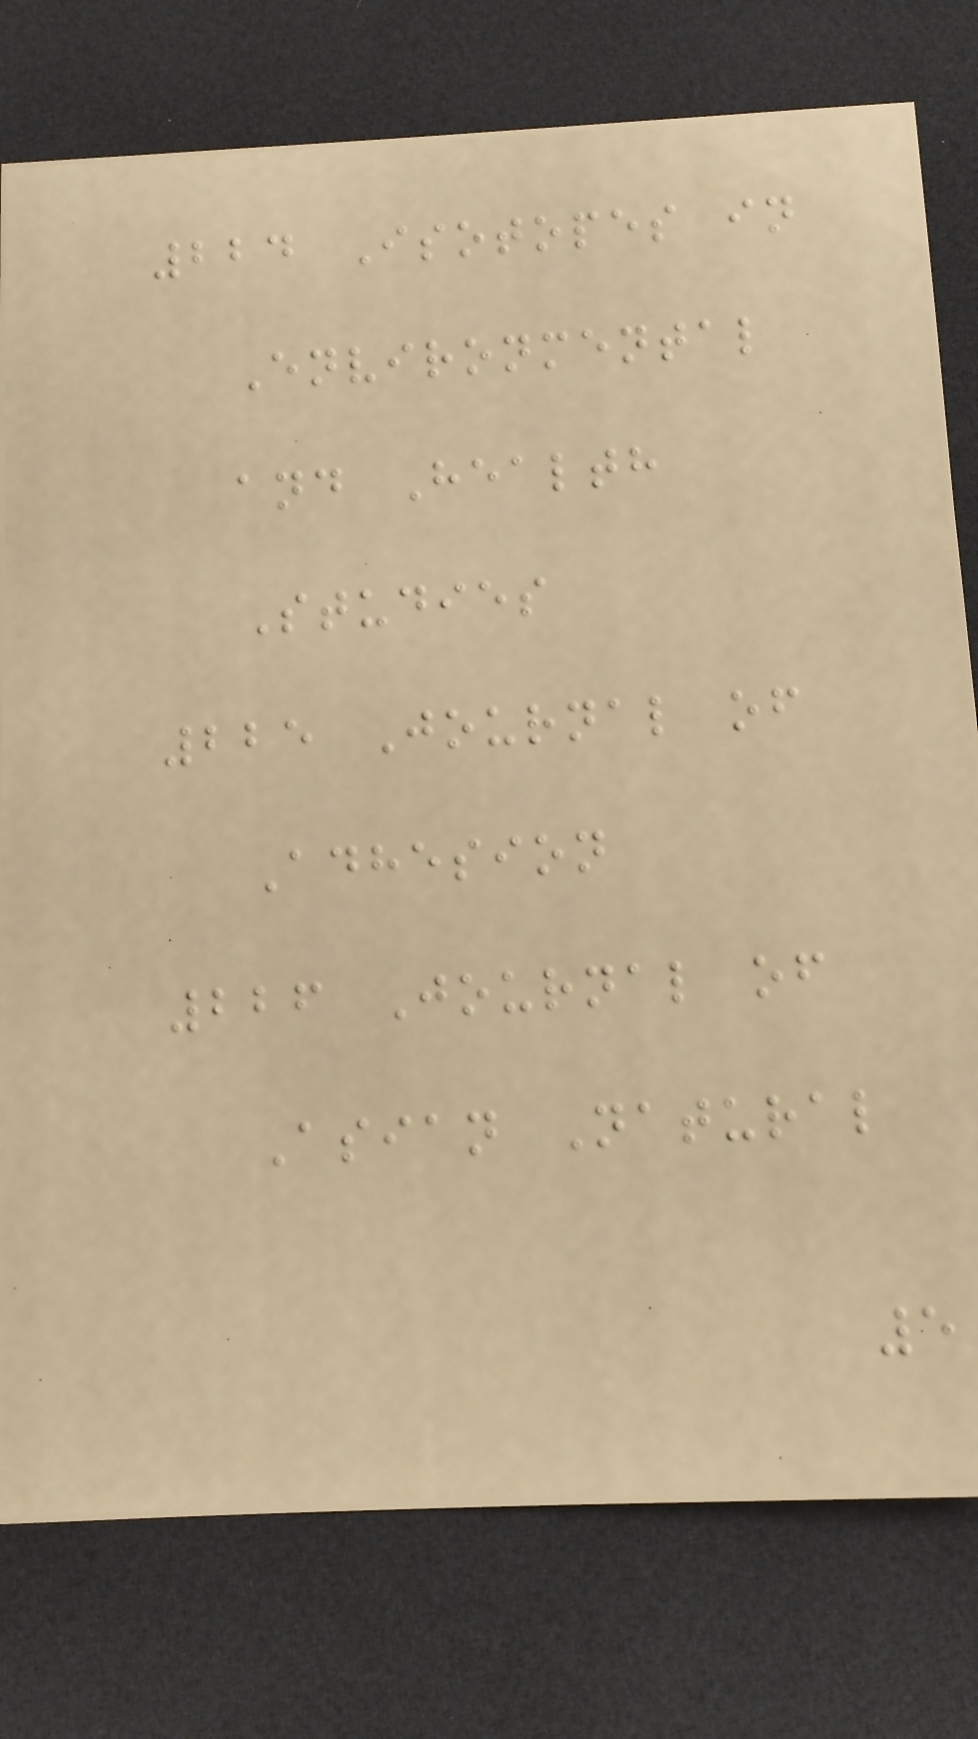224 Isotopes in
Environmental
and Health
Studies
225 Journal of
Adhesion
226 Journal of
Asian Natural
5
